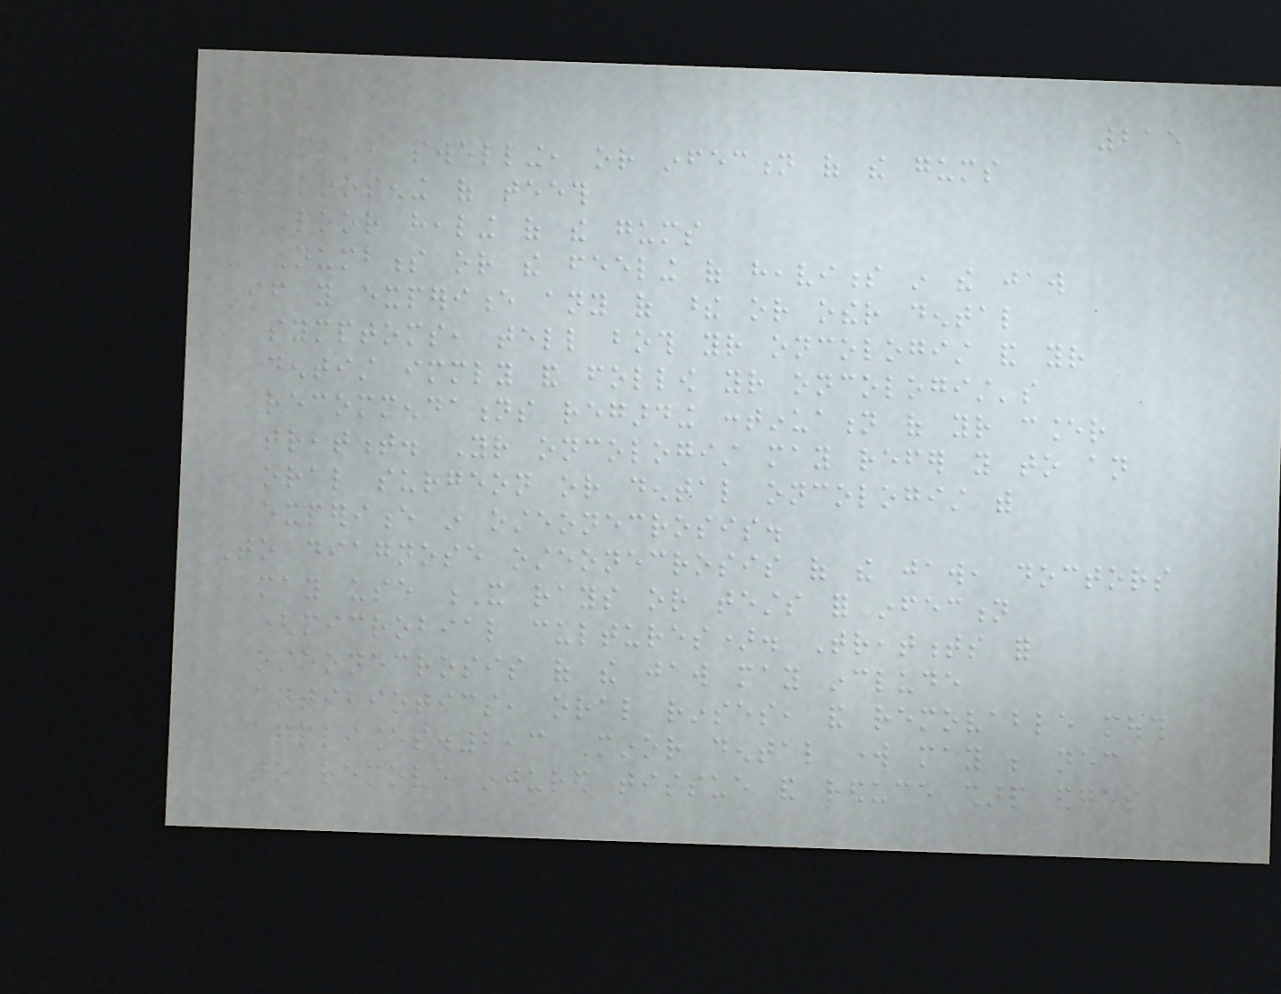215
- Pain, swelling, or infection of the gums
- Loosening of teeth
- Poor healing of the gums
- Numbness or the feeling of heaviness in the jaw
If you experience any of these or other dental
symptoms, tell both your oncologist and your
dentist immediately and follow your oncologist's
recommendations regarding continuation of your cancer
treatment. Your oncologist may refer you to an
oral surgeon or dental oncologist with
experience in osteonecrosis.
To diagnose osteonecrosis of the jaw, doctors
may use X rays or tests for infection
(microbial cultures). Treatments for
osteonecrosis of the jaw may include
antibiotics, oral rinses, and removable mouth
appliances.2,3 Minor dental work may be necessary
to remove injured tissue and reduce sharp edges
